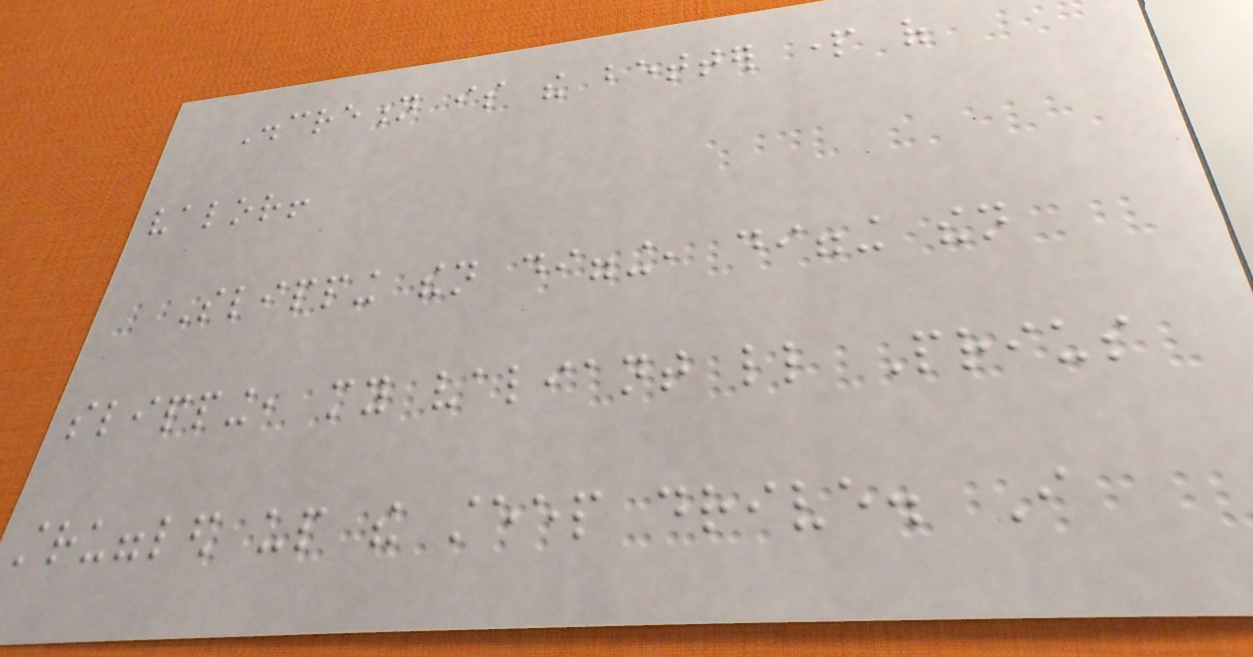Discretion is the better part of
valor!
Slipping then digging, digging then
slipping, my valiant little Prius
struggled up the steep drive. I
